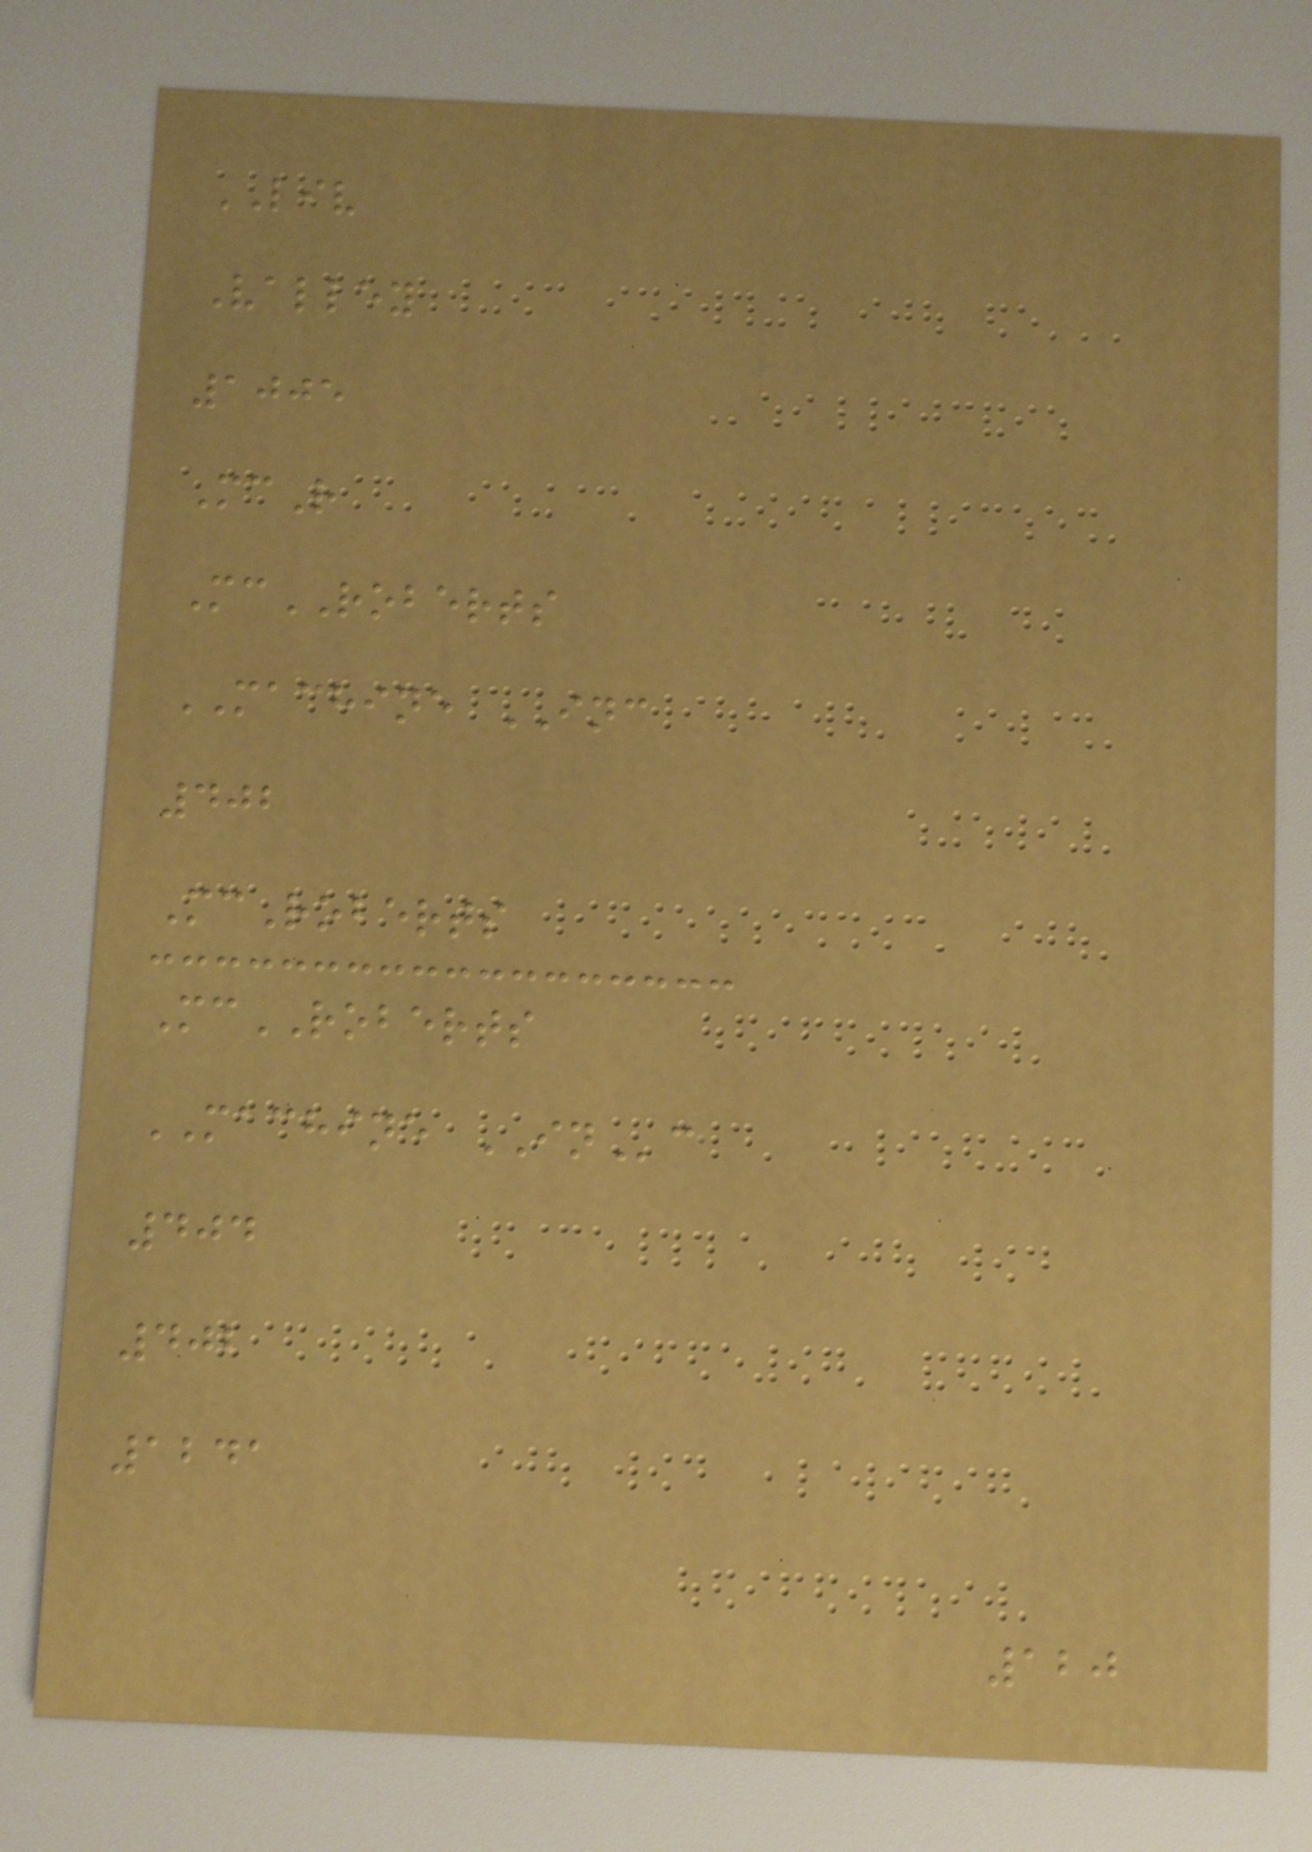LIV
Valley
1005
McR
McROBERTS
MACHINE INC
402
McRoberts
McROBERTS
MACHINE INc
404
402
1241
120
